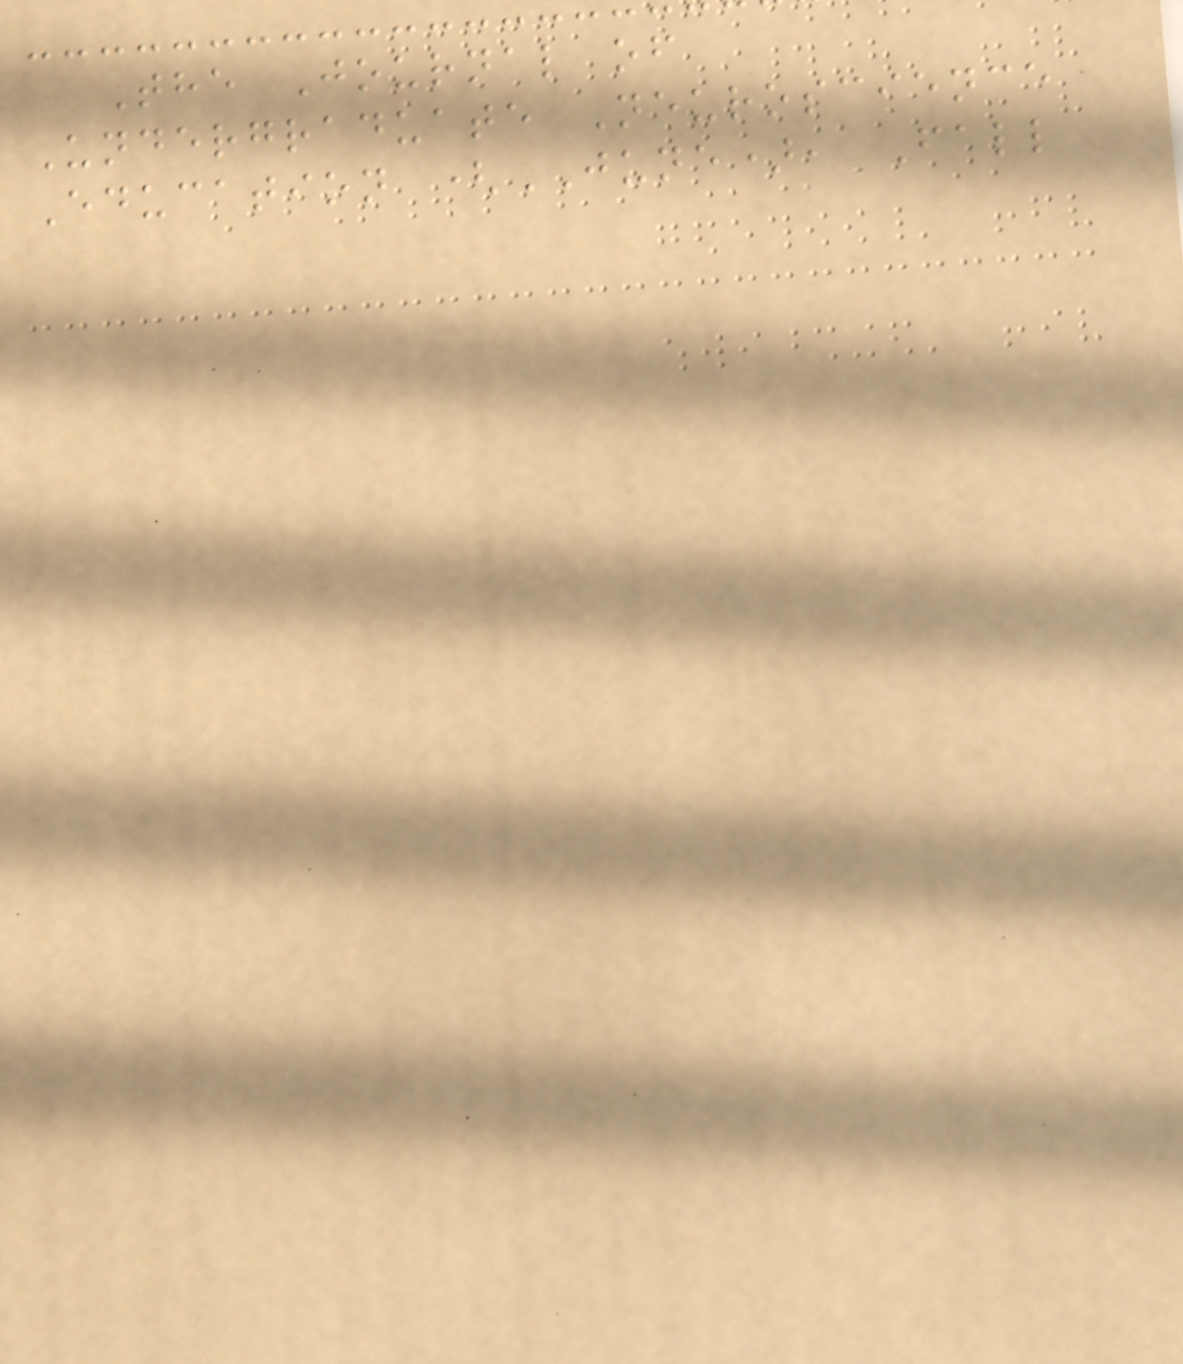The Journal of
Undergraduate Neuroscience
Education (JUNE), Fall
